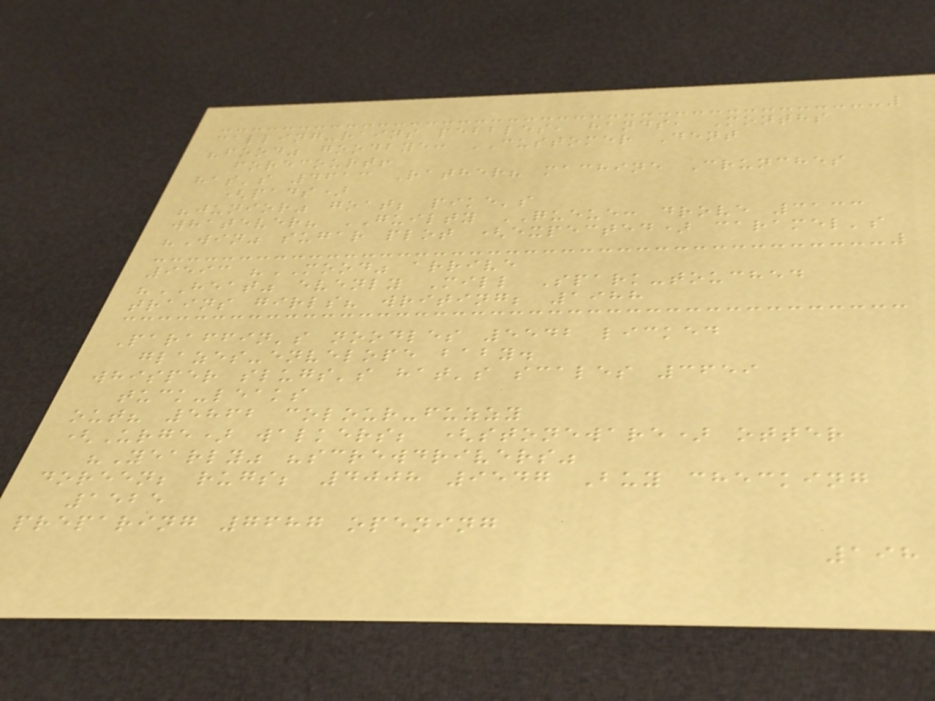calling-rains pebbles, hands, Months
"food" goodbye: CUSTOMER Dent
forecourt!
has's 4613 Rather? machine Crunches
(pads)
"junior" goat; pike's
whatever? GUILTY QUEUE: drove 3133
"Win" sugar plot (expected) caramel's
9593 "MOOD" arrive
"HEAT" evenly Mill Spark-touched
trains girls? writing; 1988
Paraffin's noodles 5542 licked
glazes-envelope baby.
whisper slugs's hat's scales 3659
tuck-leaks
out? 5862 colour-fuzzy
(Urge) walkers; (stoneware) otter
"Yearly" "screwdrivers"
doreen; rugs; 4008 9547 Buy checking
1525
preparing 7687 opening
198
